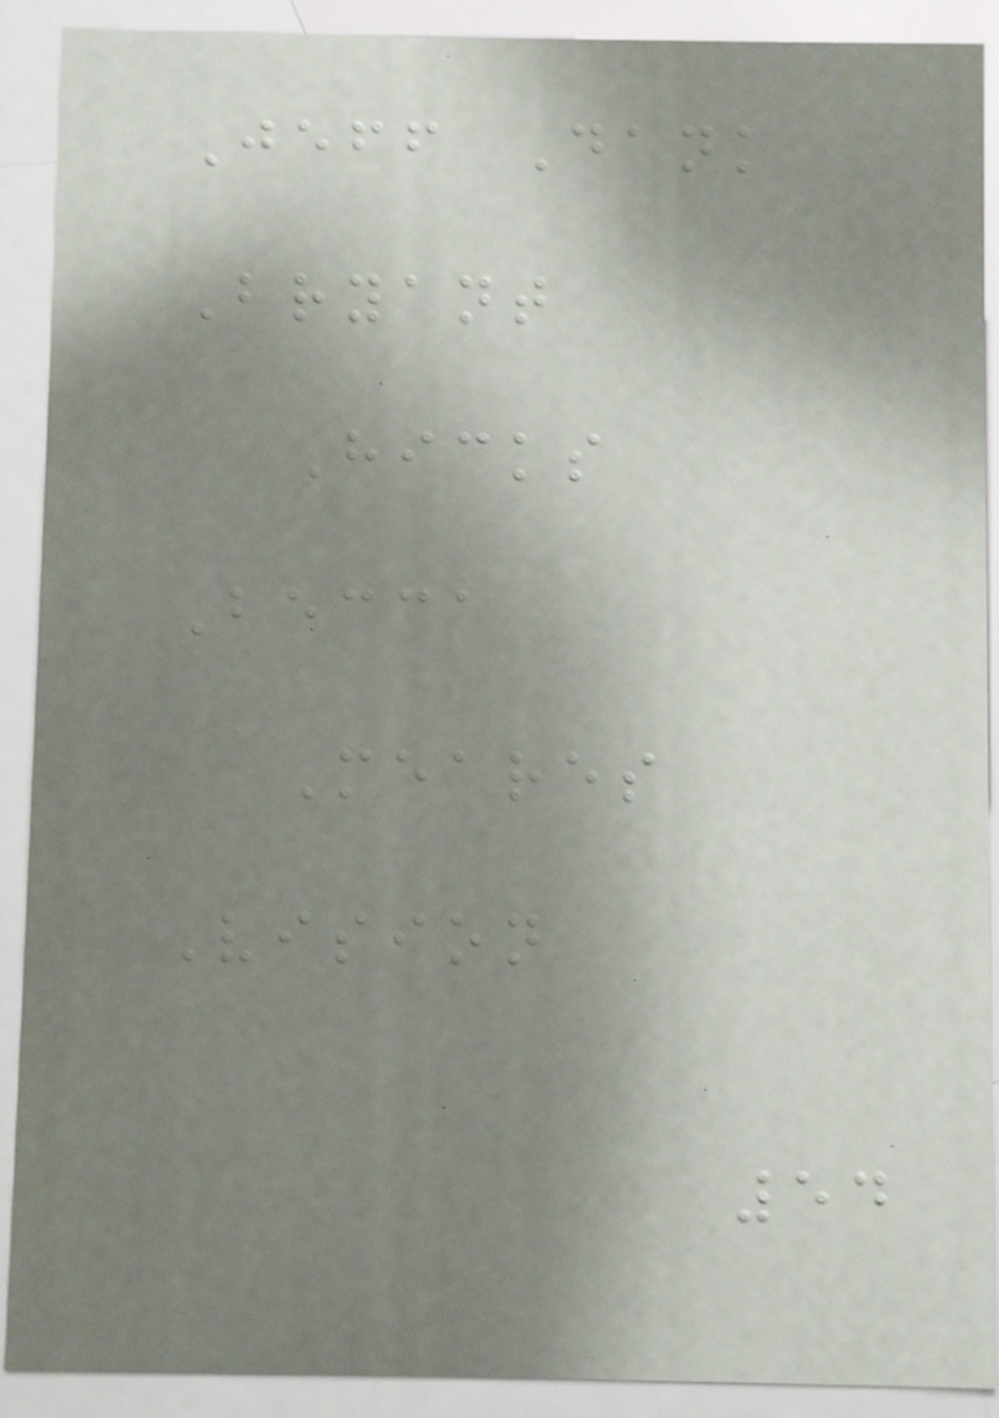Jeff Dank
Bryant
Hicks
Becca
Meares
Vision
54
